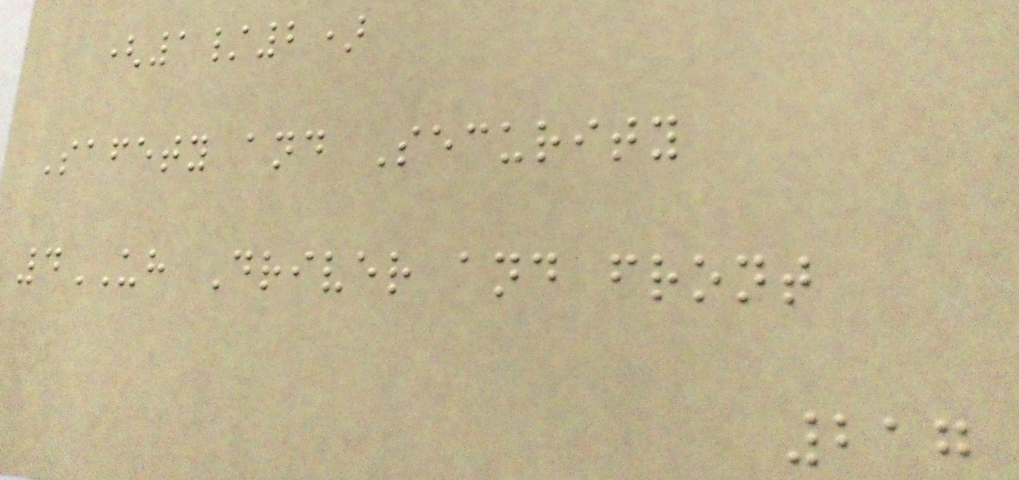(1/2)
Safety and Security
4UH Driver and front
217
